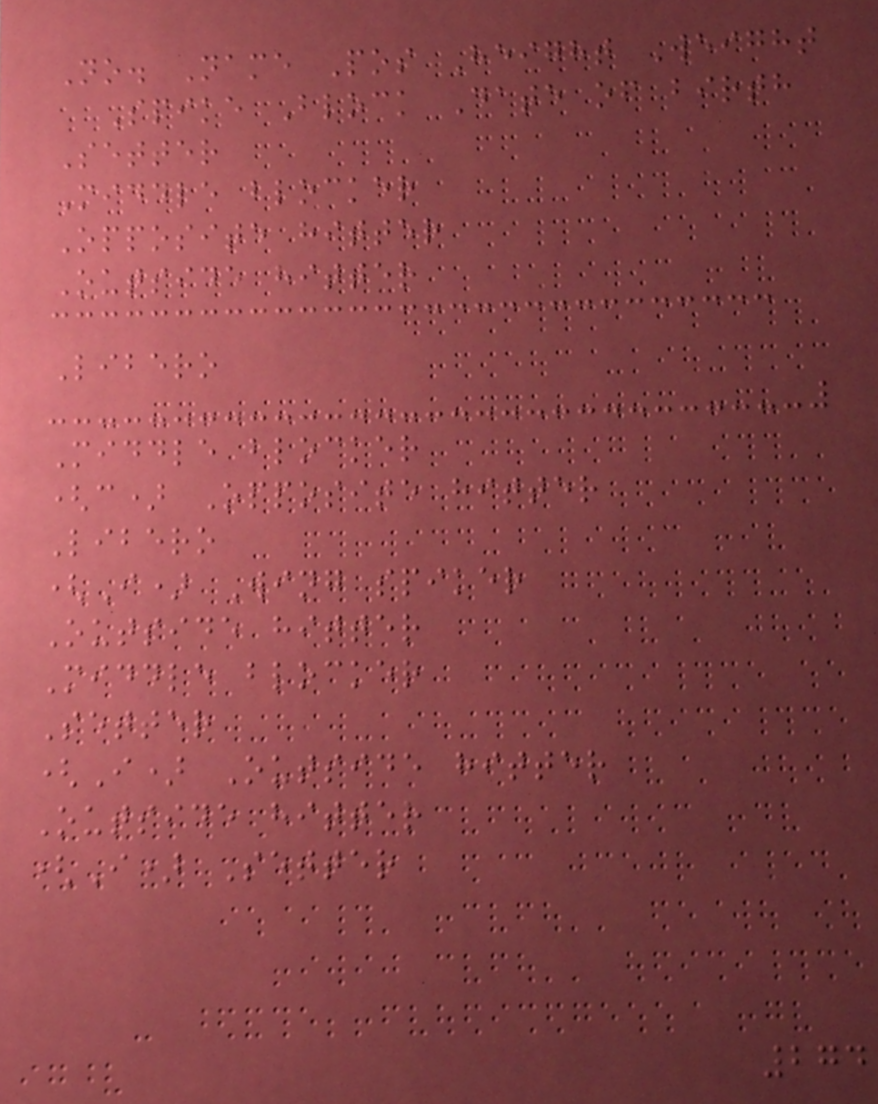No. Name Pos Height Weight
Spike Block Date of birth
Setter
Middle blocker
Opposite hitter
Outside hitter
Libero
Middle blocker
(c) Opposite hitter
Libero
(I) Wing spiker
Outside hitter
Middle blocker
Setter
(I) Outside hitter
Outside hitter
(I) Setter
274
